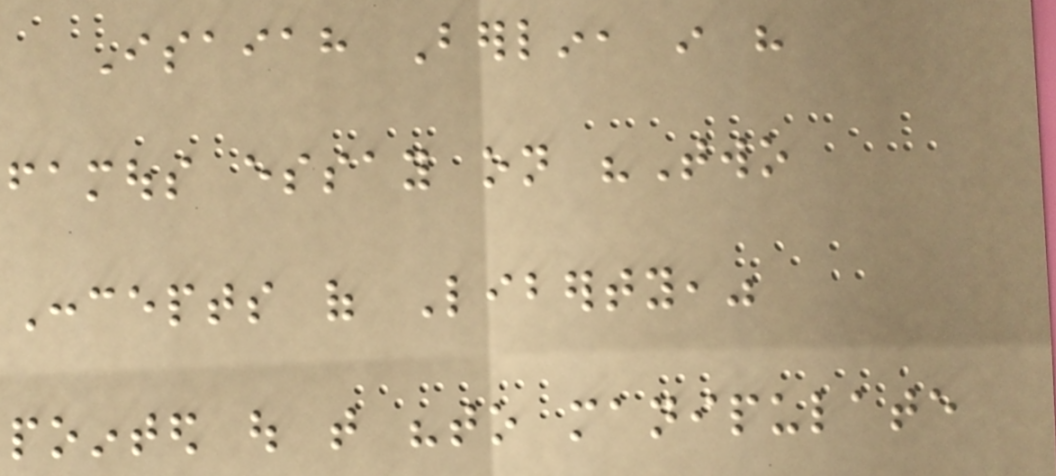Isaiah Berlin, in his
famous essay on "Two
Concepts of Liberty,"
pointed out that "to manipulate
